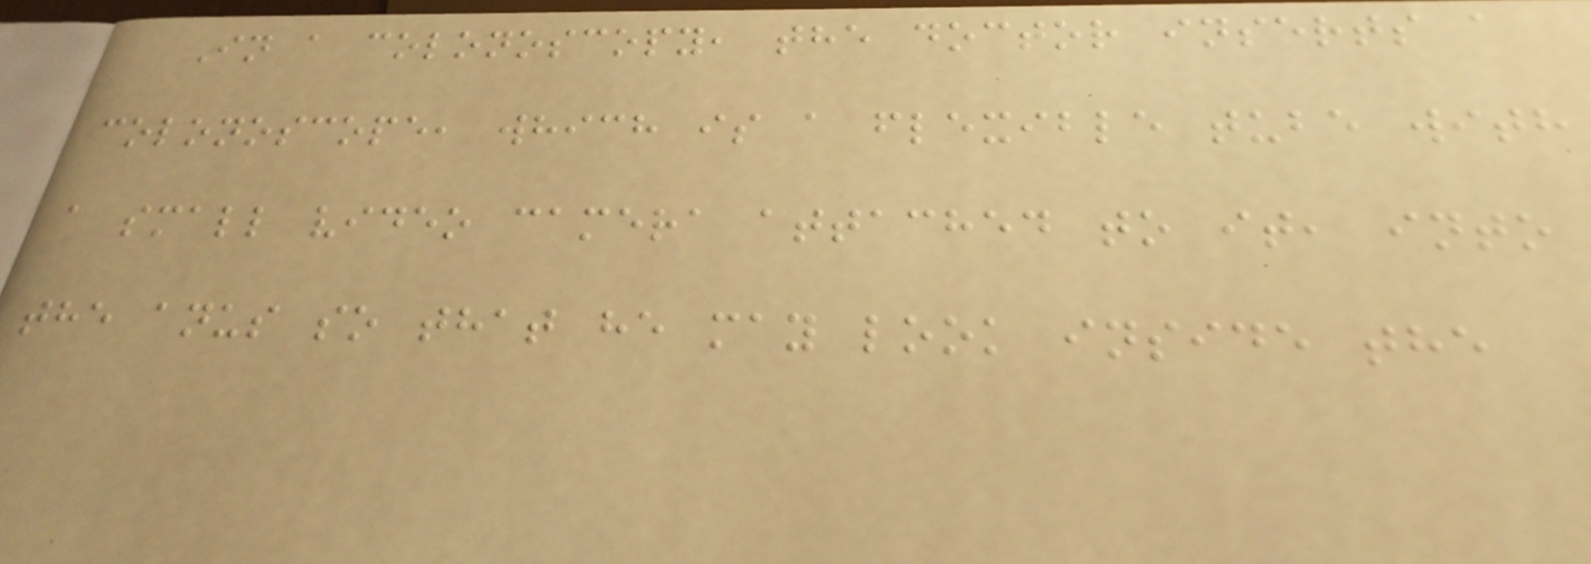In a colonoscopy, the doctor inserts a
colonoscope, which is a flexible tube with
a small video camera attached to it, into
the anus so that he may look inside the
